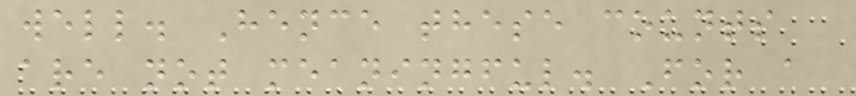well. Hence these counts
are not meaningful. For a
